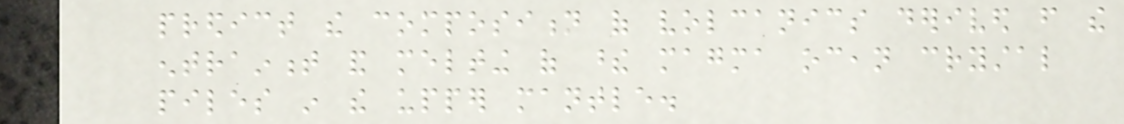predict the composition of volcanics derived from the
entrainment and melting of these magma ocean crystal
piles in the upper mantle.
